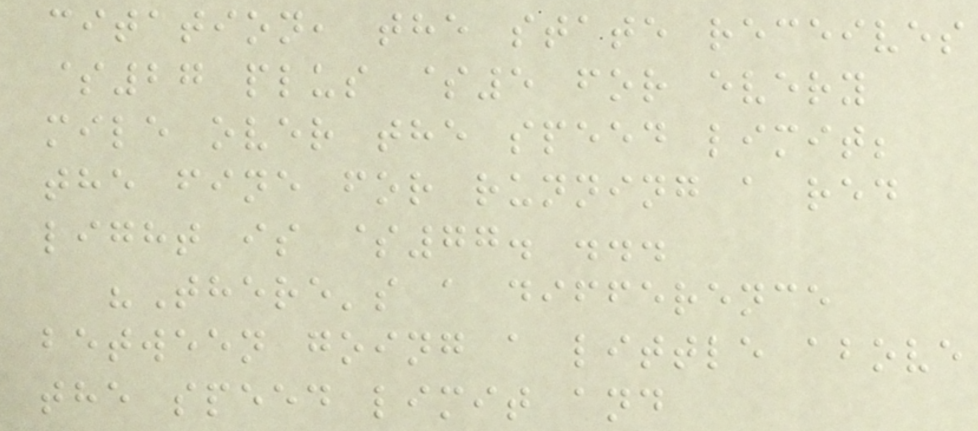citation, the state receives
$27 plus $5 for every
mile over the speed limit;
the fine for running a red
light is $77. ...
"There's a difference
between going a little above
the speed limit and
